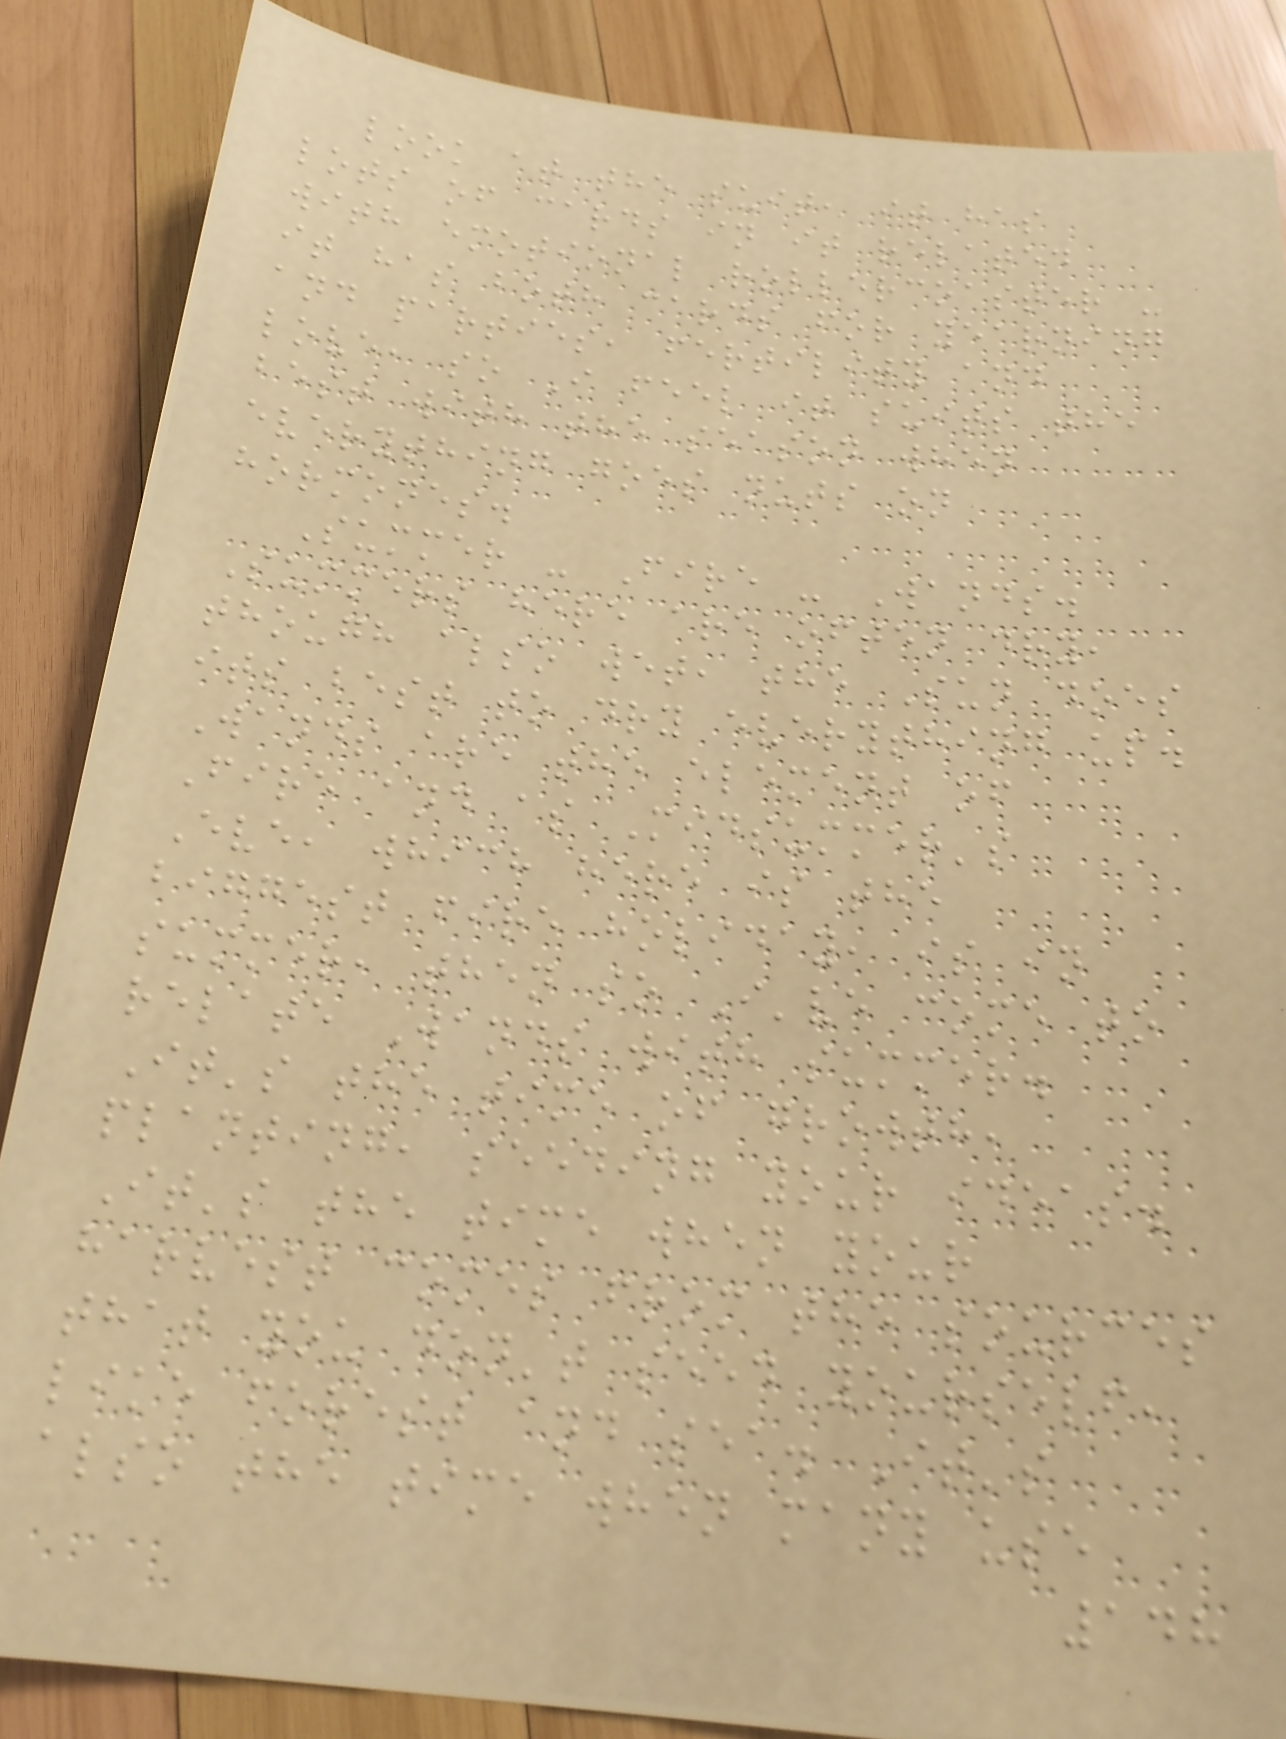look at the suit, it has
lots of cards in it related
with emotional rollercoaster -
it has both cards for yearning
and parties, fertility and
love, so I feel it suits the
best with the season when
everything goes nuts on
hormones.
Summer - Fire - Wands.
Summers here are often dry,
though also wet, the Sun does
its best to dry everything up.
Wands are the element of
Fire and as Midsummer's
Eve, which here is the
biggest fire holiday, is in
summer, then so I've come to
relate Wands with summer.
It's the time of growth,
planting, seeding your ideas.
It's the time when your
harvest comes from the sources
that you don't seed yourself,
like forest and sea. It's
also the time when many use
148
